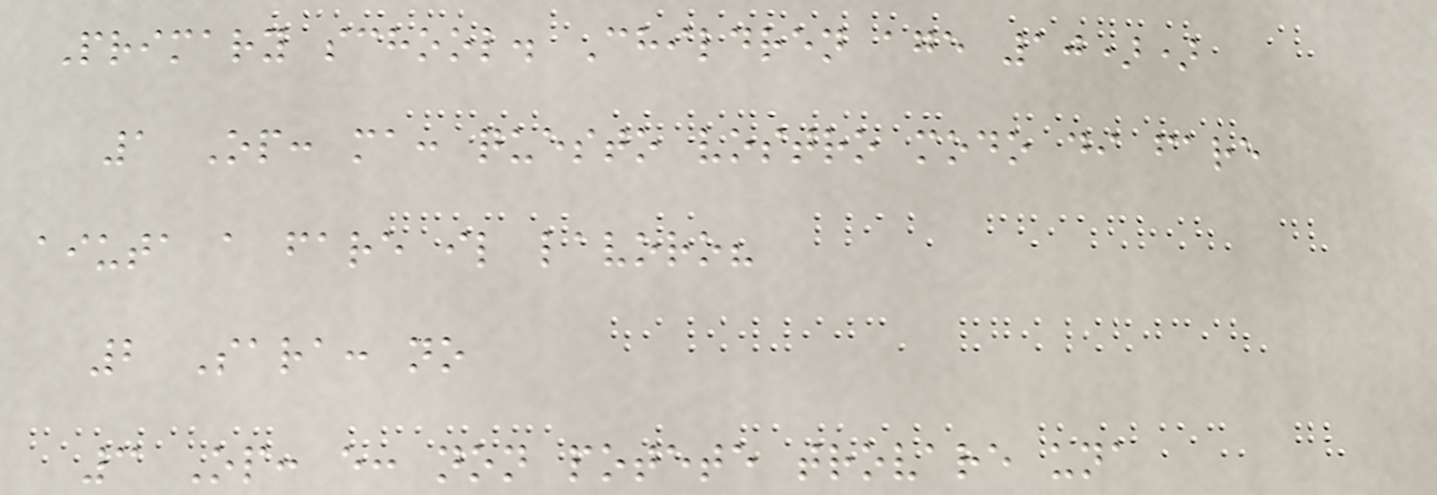Primary school. Children age 10))
1 Op: ma: questo vostro modo di fare
aiuta a fare il lavoro?
2 Sara: no
3 Op: e: non potete trovare una
